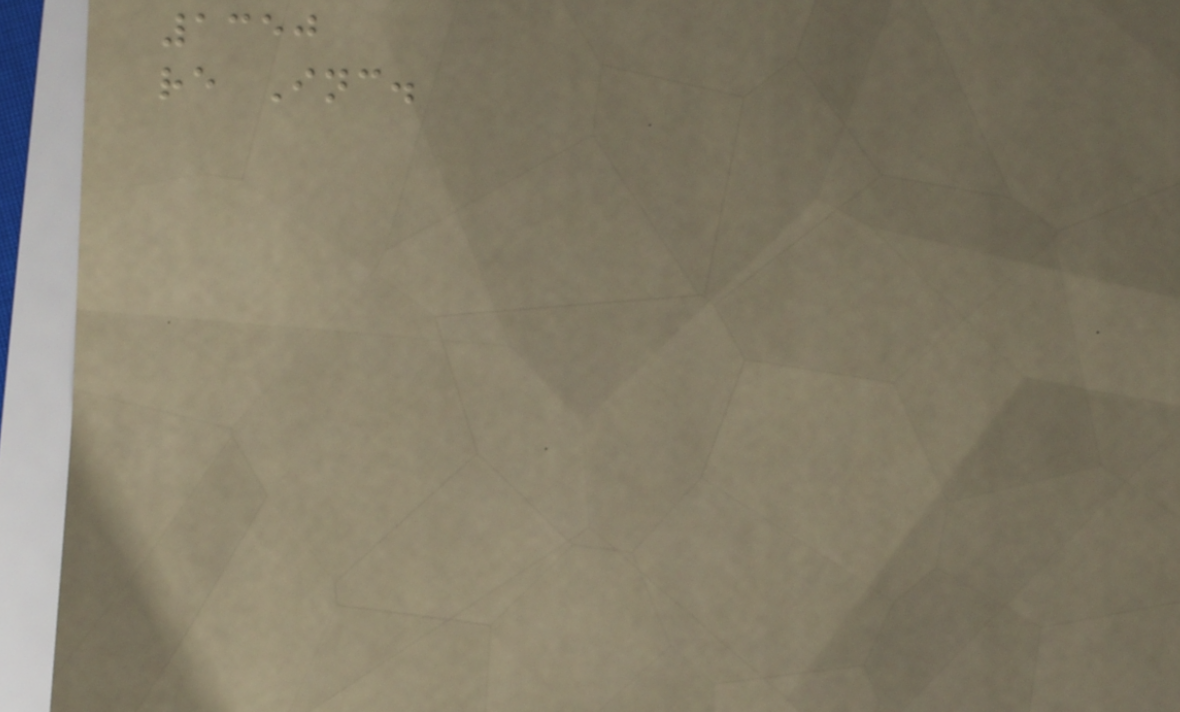1350
re Inc.
